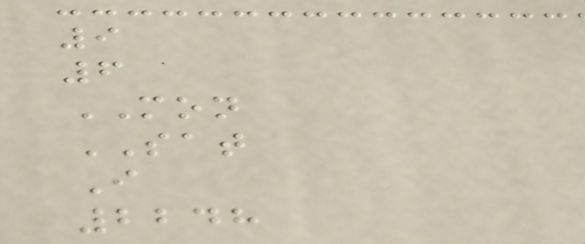9
6
MON
SAT
I
2248
